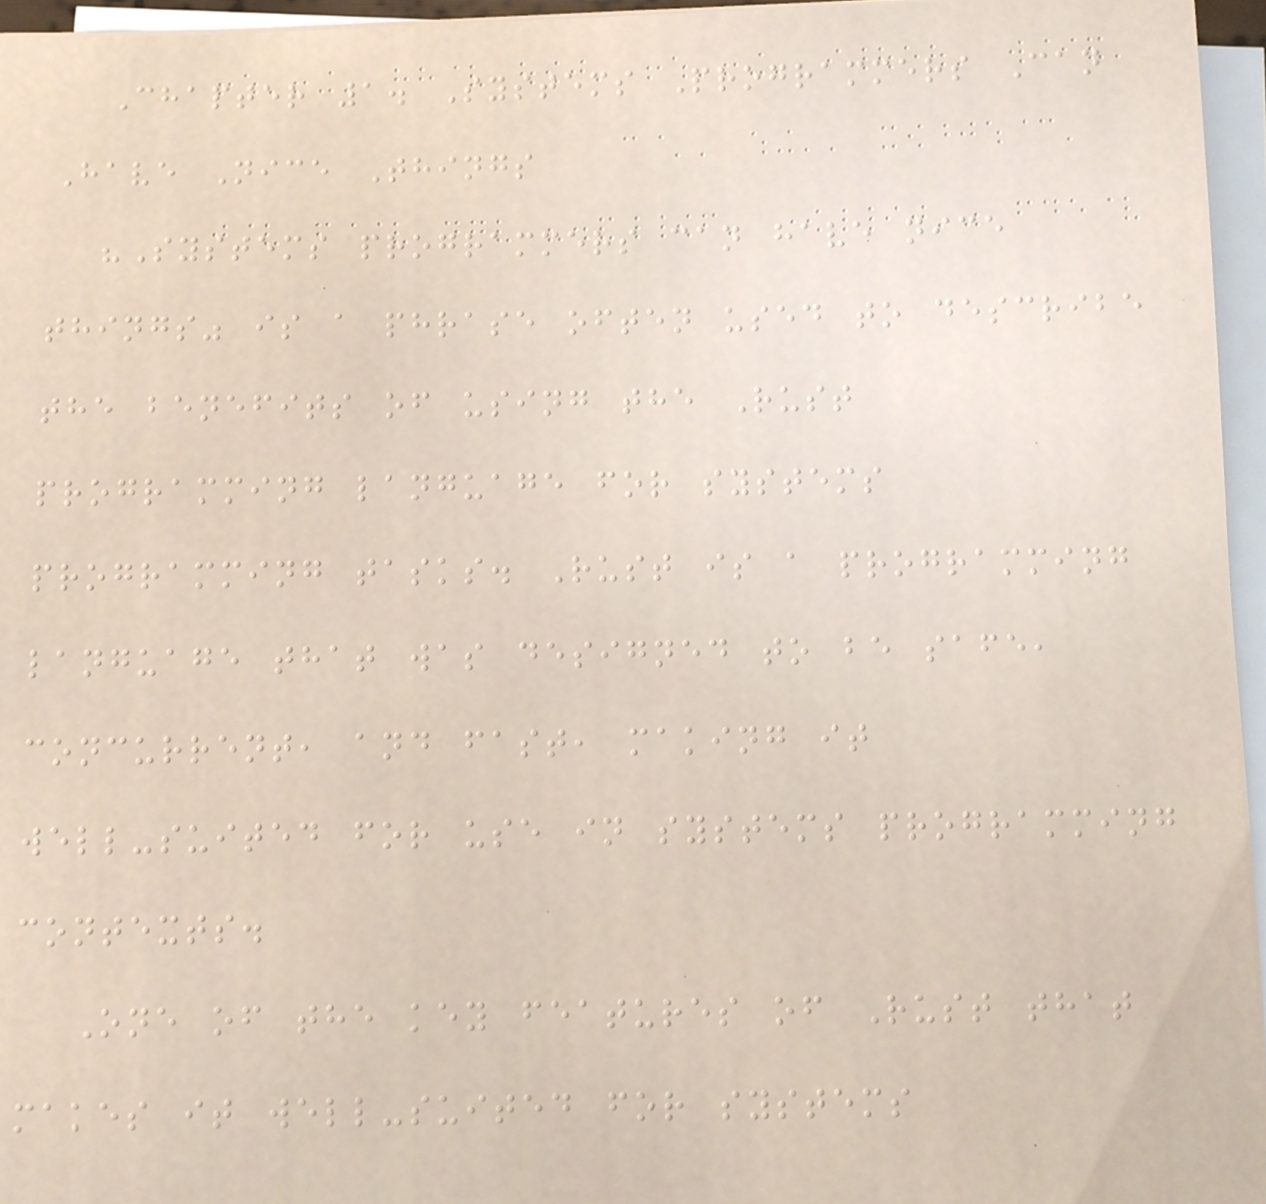Chapter 1. Systems Programmers Can
Have Nice Things
"Systems programmers can have nice
things" is a phrase often used to describe
the benefits of using the Rust
programming language for systems
programming tasks. Rust is a programming
language that was designed to be safe,
concurrent, and fast, making it
well-suited for use in systems programming
contexts.
One of the key features of Rust that
makes it well-suited for systems
